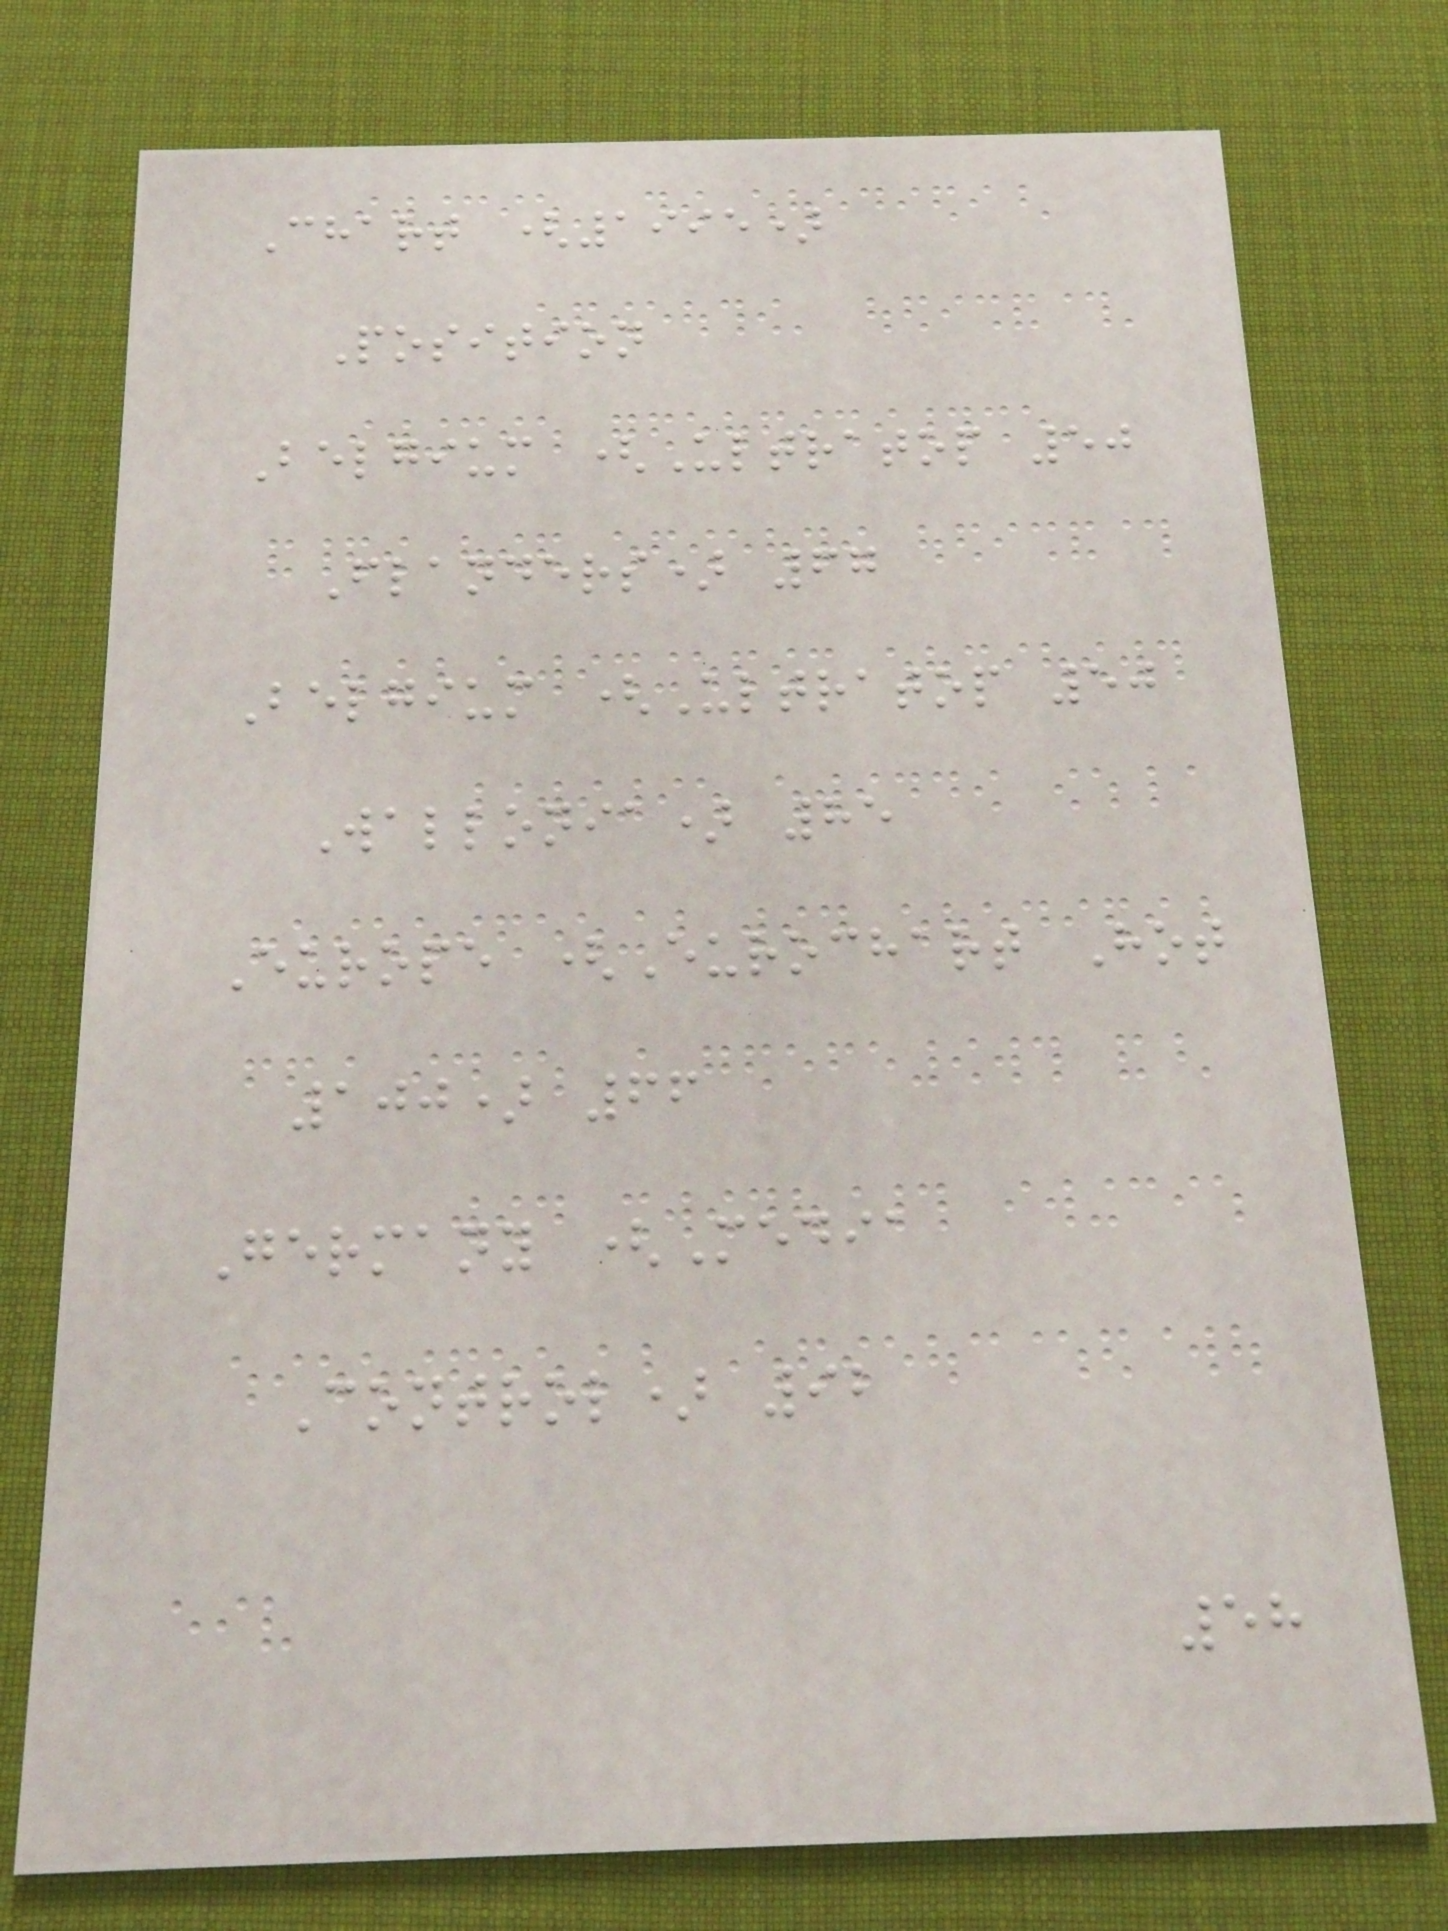Chart (1995)
Position
Belgium (Ultratop 50
Flanders) 67
Belgium (Ultratop 50
Wallonia) 85
Europe (Eurochart Hot
100) 66
Germany (Media
Control) 92
58
